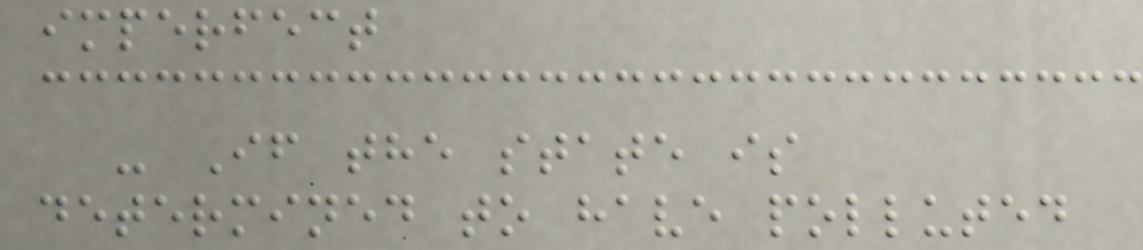imperfect
- If the state is
determined to have polluted
